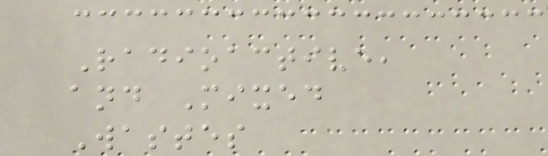Radioactive,
and Mixed
Wastes
